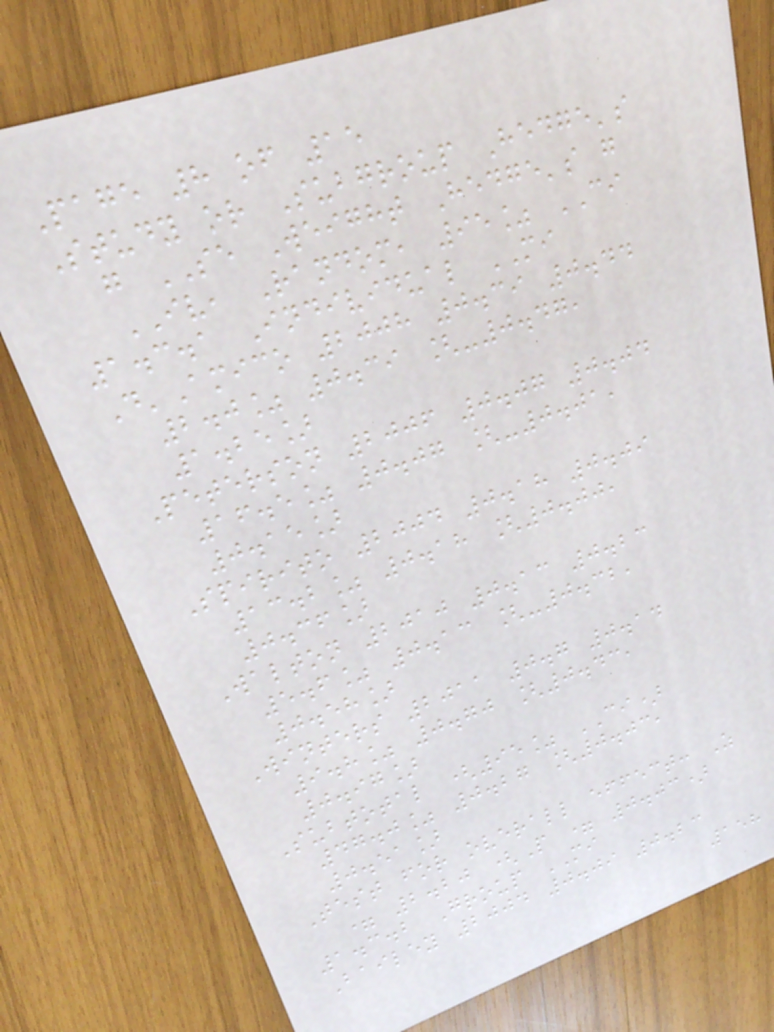Page 8 of 15
Study or Subgroup Hedge's
g SE Weight Hedge's g
IV, Random, 95% CI
1.3.1 Individual MI
D'Amico 2008 0.39 0.44
2.0% 0.39 [-0.47,
1.25]
Peterson 2006 0.07 0.04
16.5% 0.07 [-0.01,
0.15]
Spirito 2004 0.18 0.09
13.2% 0.18 [0.00,
0.36]
Walton 2010 0.13 0.23
5.6% 0.13 [-0.32,
0.58]
Winters 2011 0.7 0.14
9.8% 0.70 [0.43,
0.97]
Subtotal (95% CI)
47.0% 0.27 [0.03,
0.51]
Test for overall effect: Z
= 2.20 (P = 0.03)
1.3.2 Group MI
Bailey 2004 0.09 0.23
158
